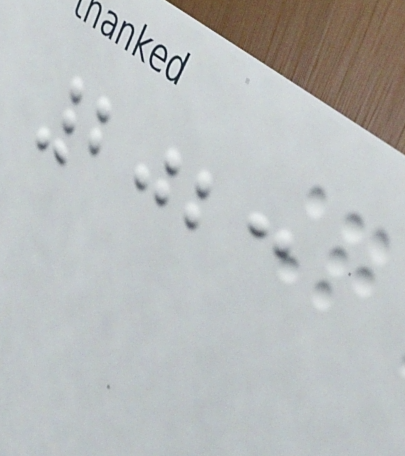2023
